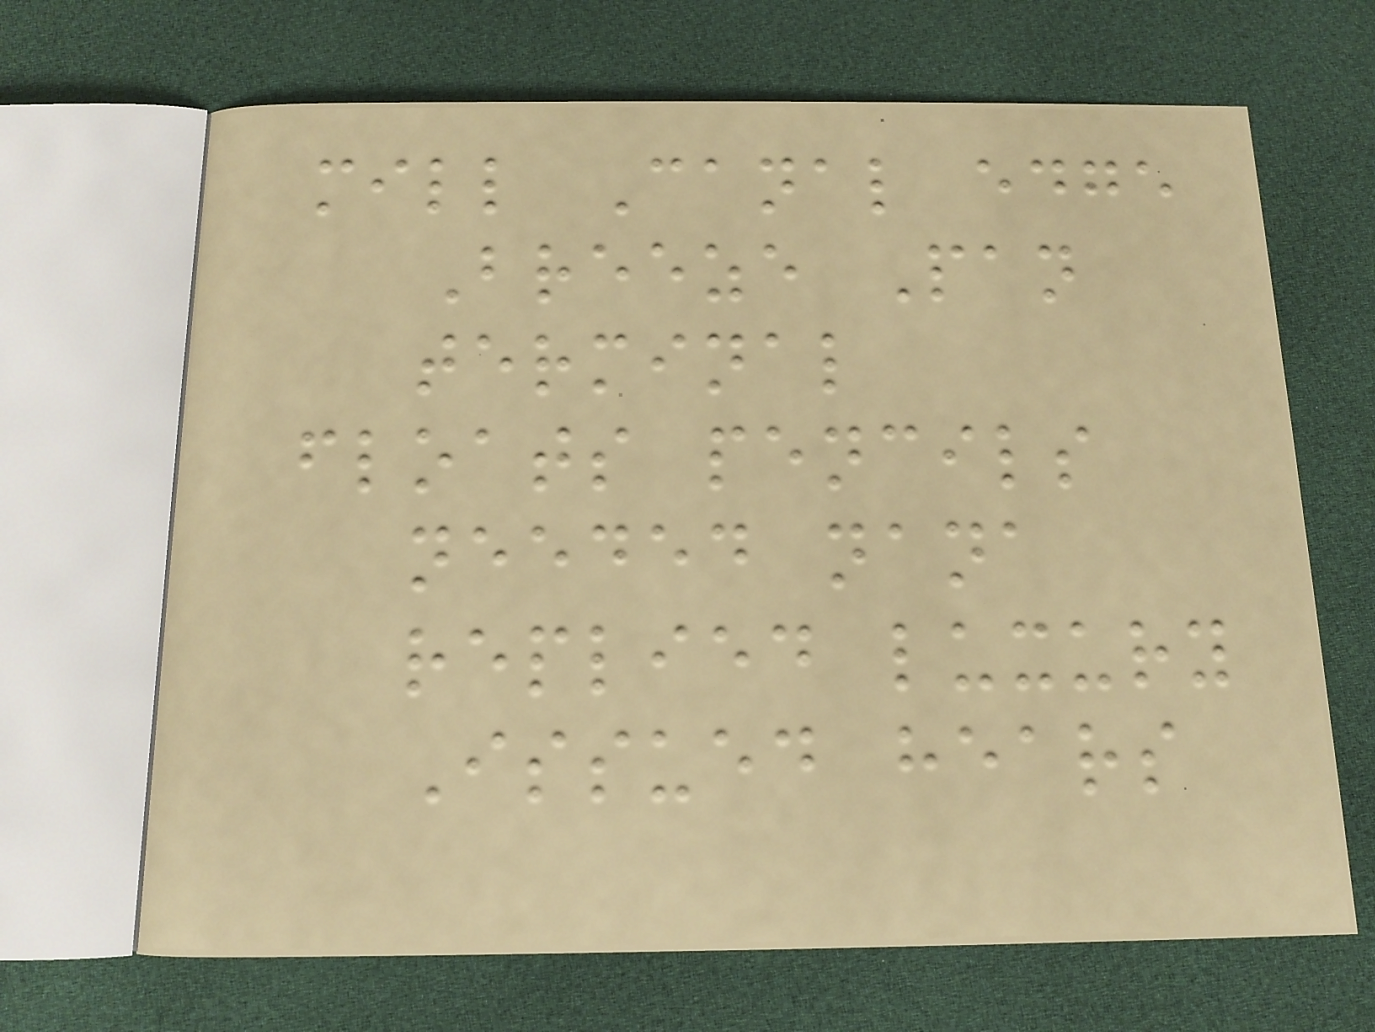mill Canal edge
Breeze Pan
terminal
floats pencils
needed nana
replied luxury
Issued hears
